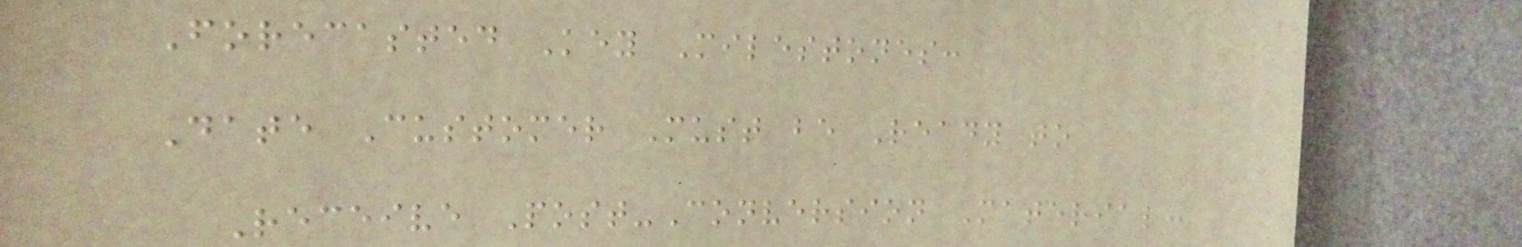Forecasted Key Milestones:
Date Customer Must be Ready to
Receive Post-Conversion Material:
